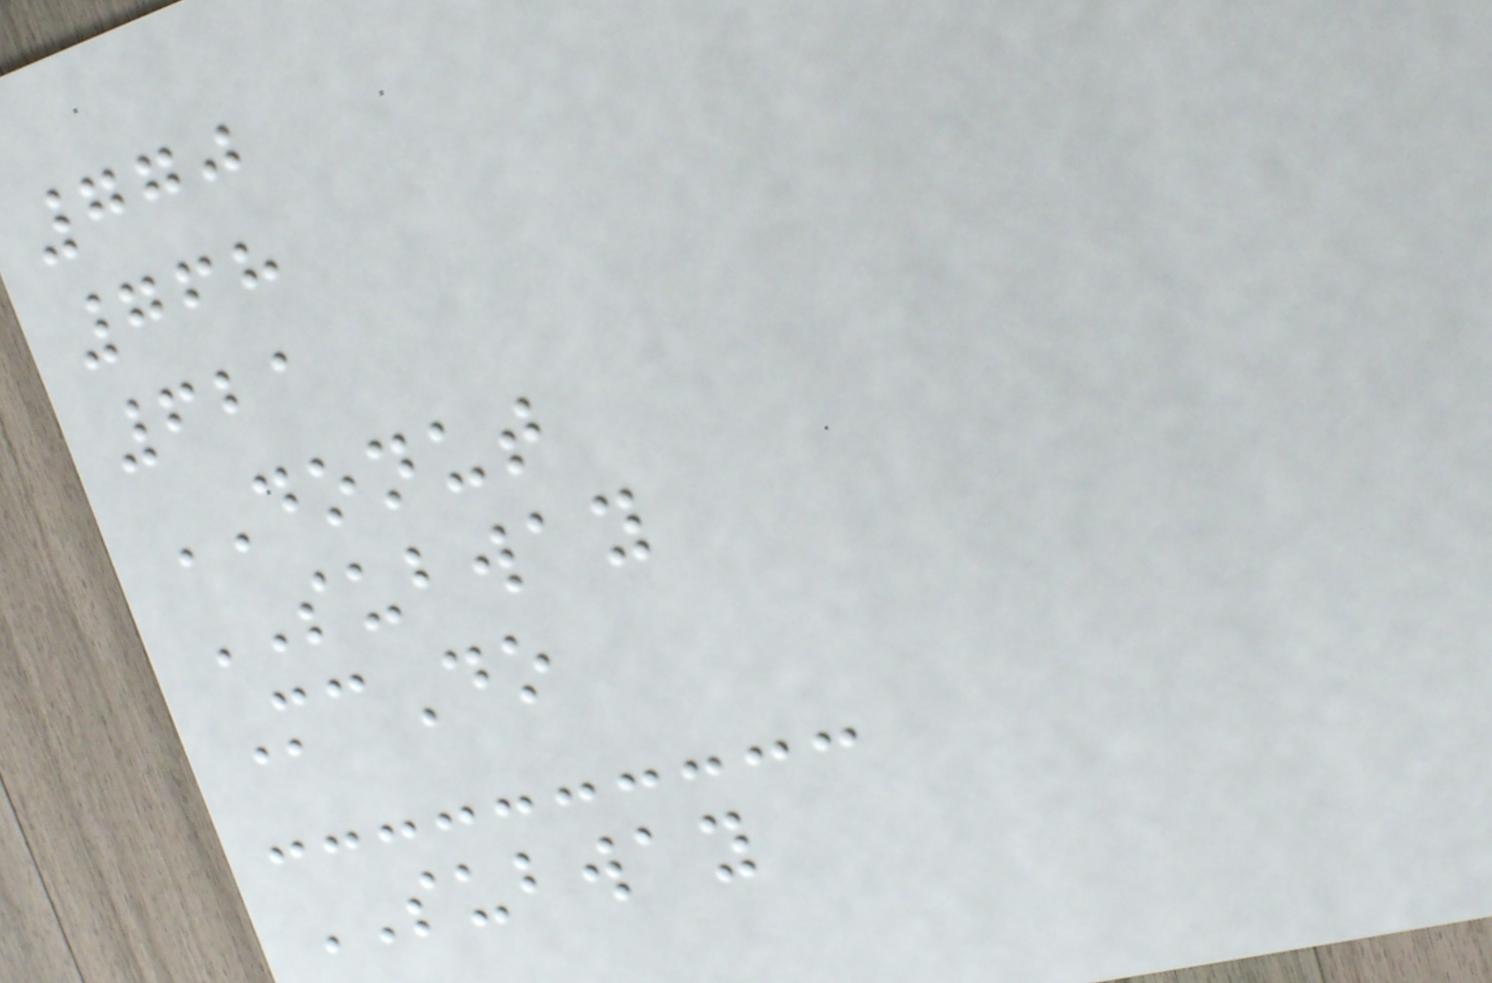770
768
621
DONUT
SUBWAY
McDo
SUBWAY
